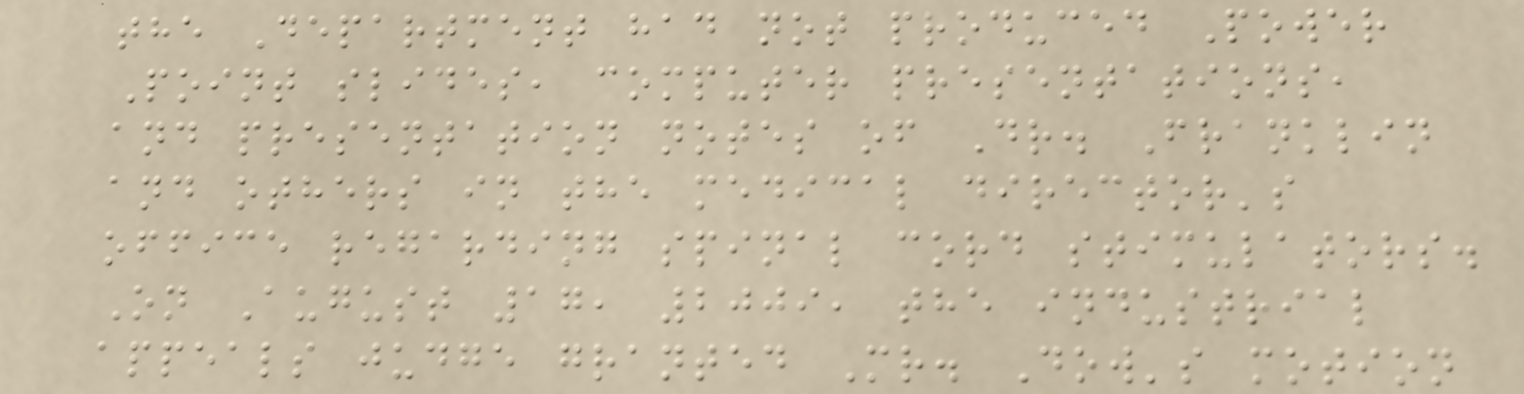the Department had not produced Power
Point slides, computer presentations,
and presentation notes of Dr. Franklin
and others in the medical director's
office regarding spinal cord stimulators.
On August 17, 2009, the industrial
appeals judge granted Mr. Dow's motion
